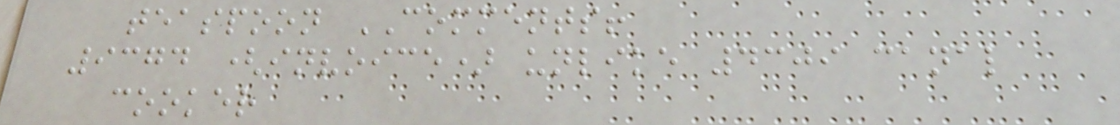teaspoon COMMENTS!
9374 (invoice) unlike 4309 canal
cooker
